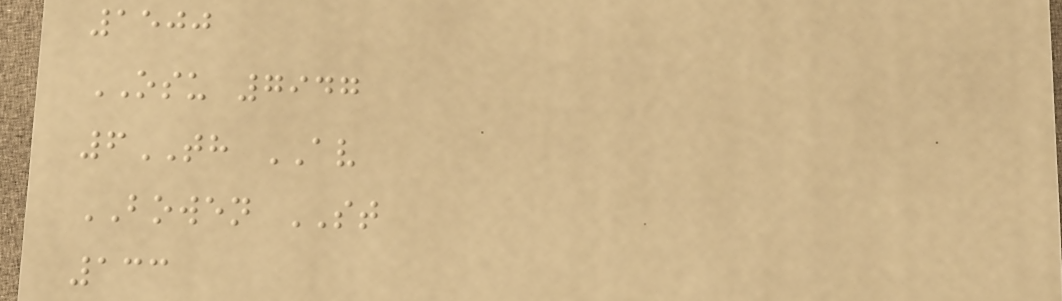1500
OSU 7947
6TH AV
BOWEN ST
133
